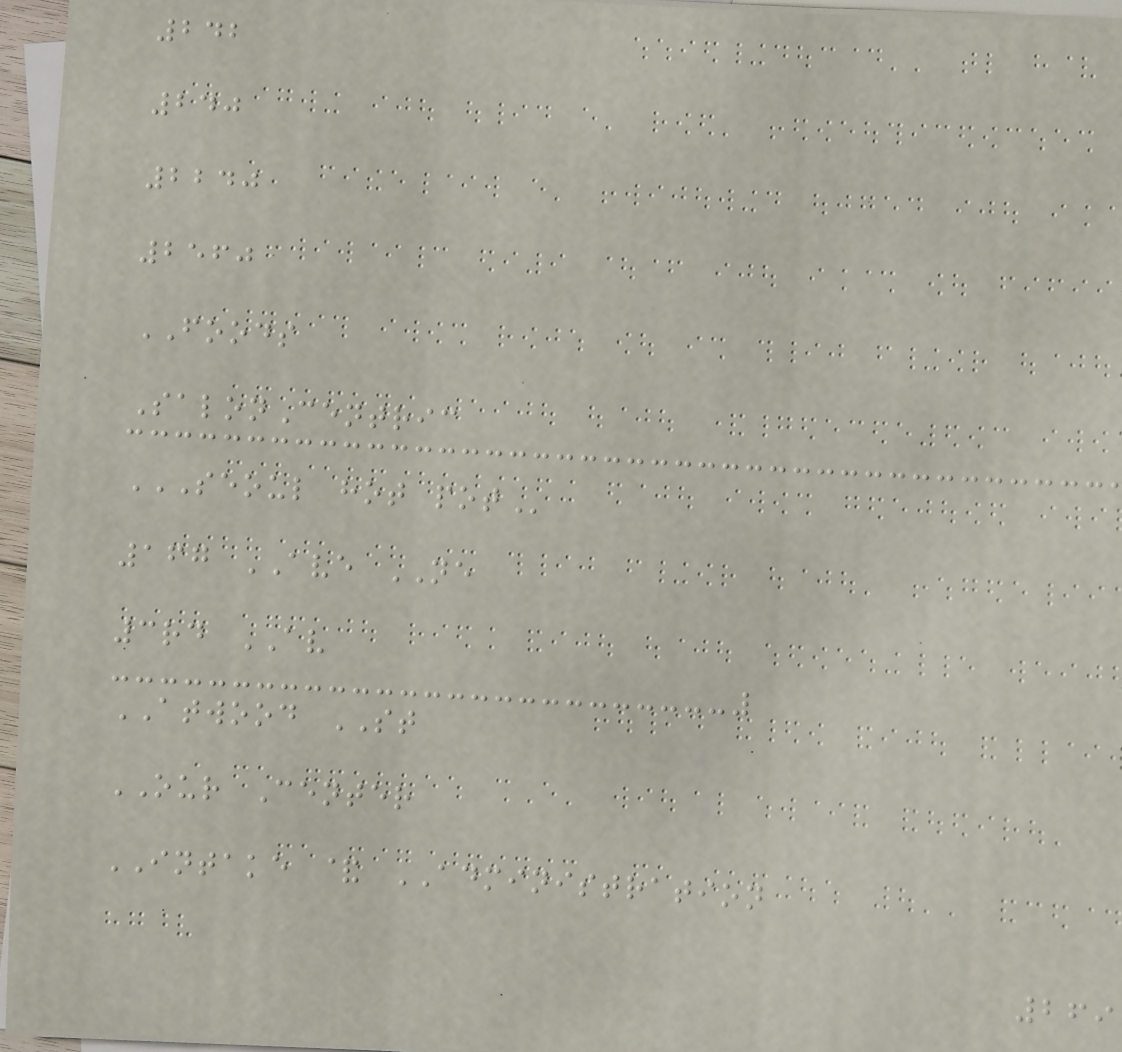242
240
2240
2560
FOODS
SalonCentric
SEOUL HOT POT
167 AVE NE
3rd AV
ATWOOD ST
OUR Center
INTAKE & ADMINISTRATION
269
